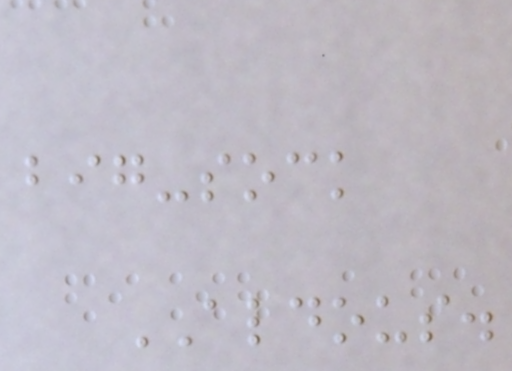big-sock
ALDOUS.
